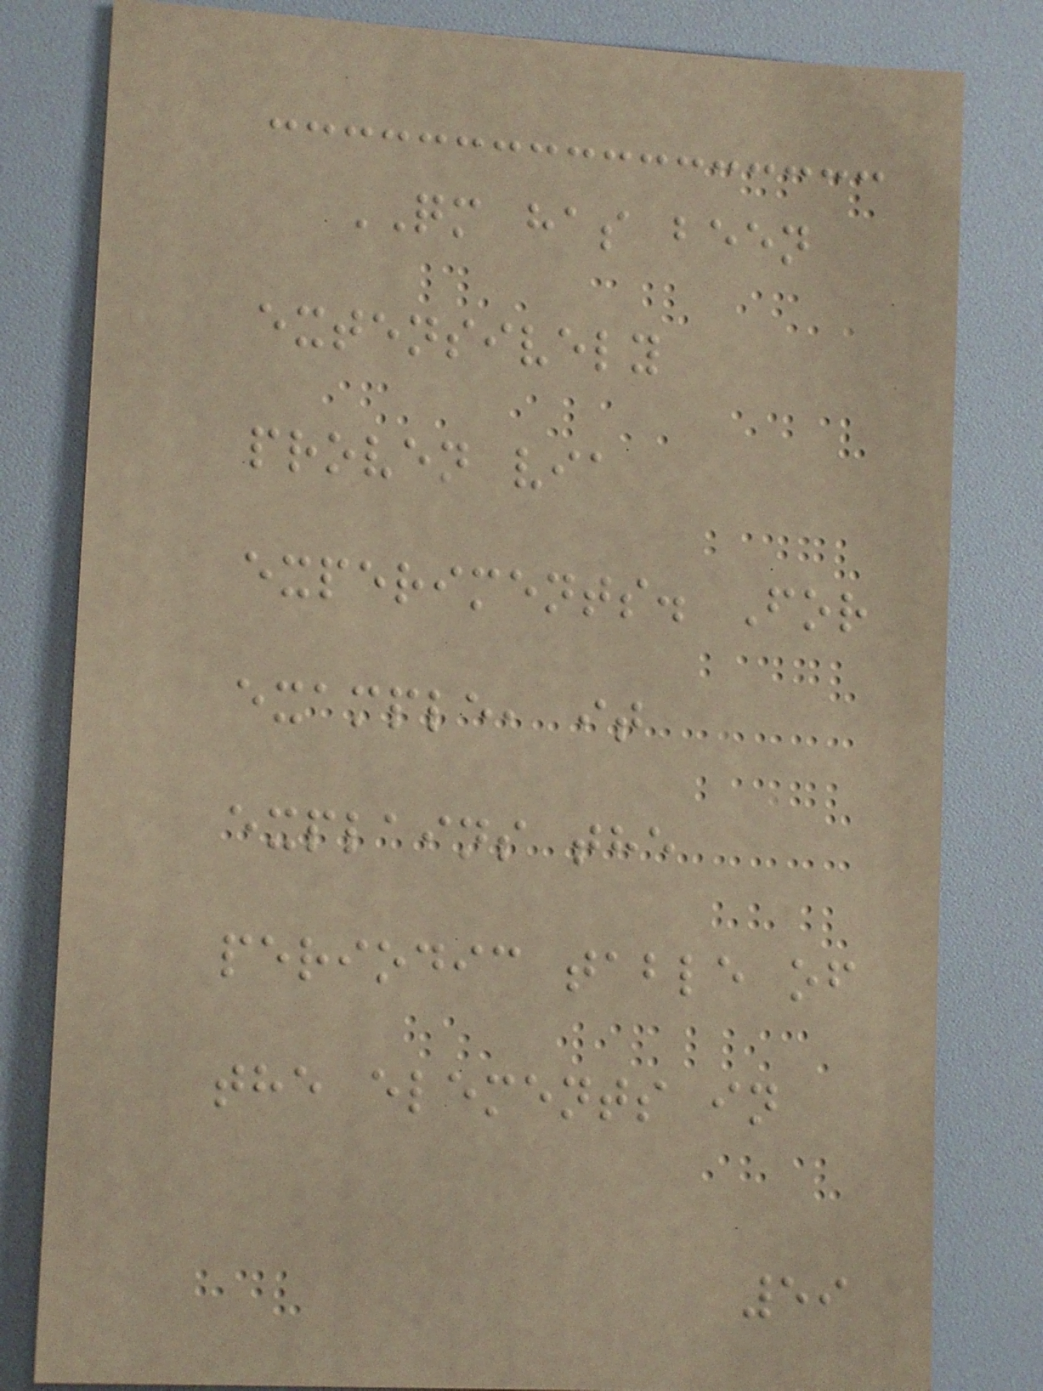QM has been
extensively
proven via
experiments. For
example, it
explains the
periodic table of
the elements in
59
